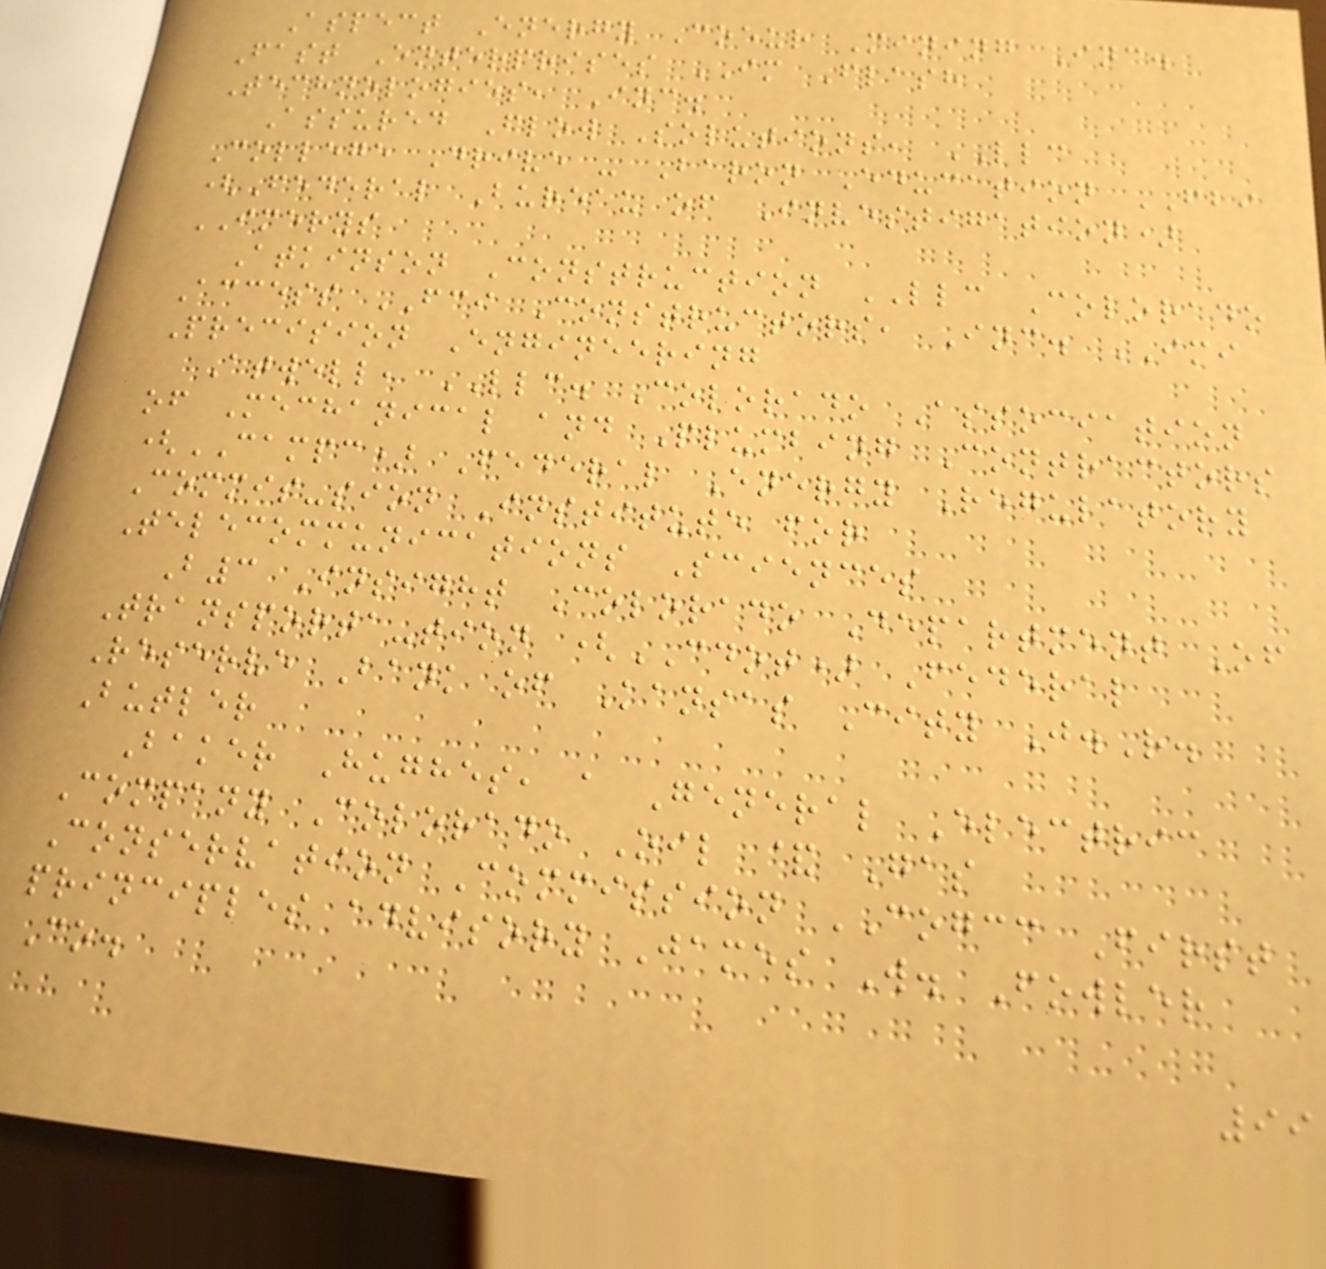Aspect Energy Coeur Mining Inc.
Fast Enterprises IM Flash
Technologies, Inc.
Assured Flow Solutions, LLC
College Drive - Baron Education FBI
(Federal Bureau of Investigation)
IMERYS
Atkinson Construction LLC Colorado
Access FCI Constructors, Inc. IMI
Precision Engineering
Atwell, LLC. Colorado Association
of Mechanical and Plumbing Contractors
(CAMPC) Federal Energy Regulatory
Commis-sion Institute for
Telecommunications Sciences
B3 Insight Colorado Department Of
Transporta-tion (CDOT) Federal
Reserve Bank of Kansas City J.R.
Butler
Baker Hughes, a General Electric
Company Colorado Oil & Gas
Conservation Commission COGCC First
principles advisory James W. Fowler
Co.
99
